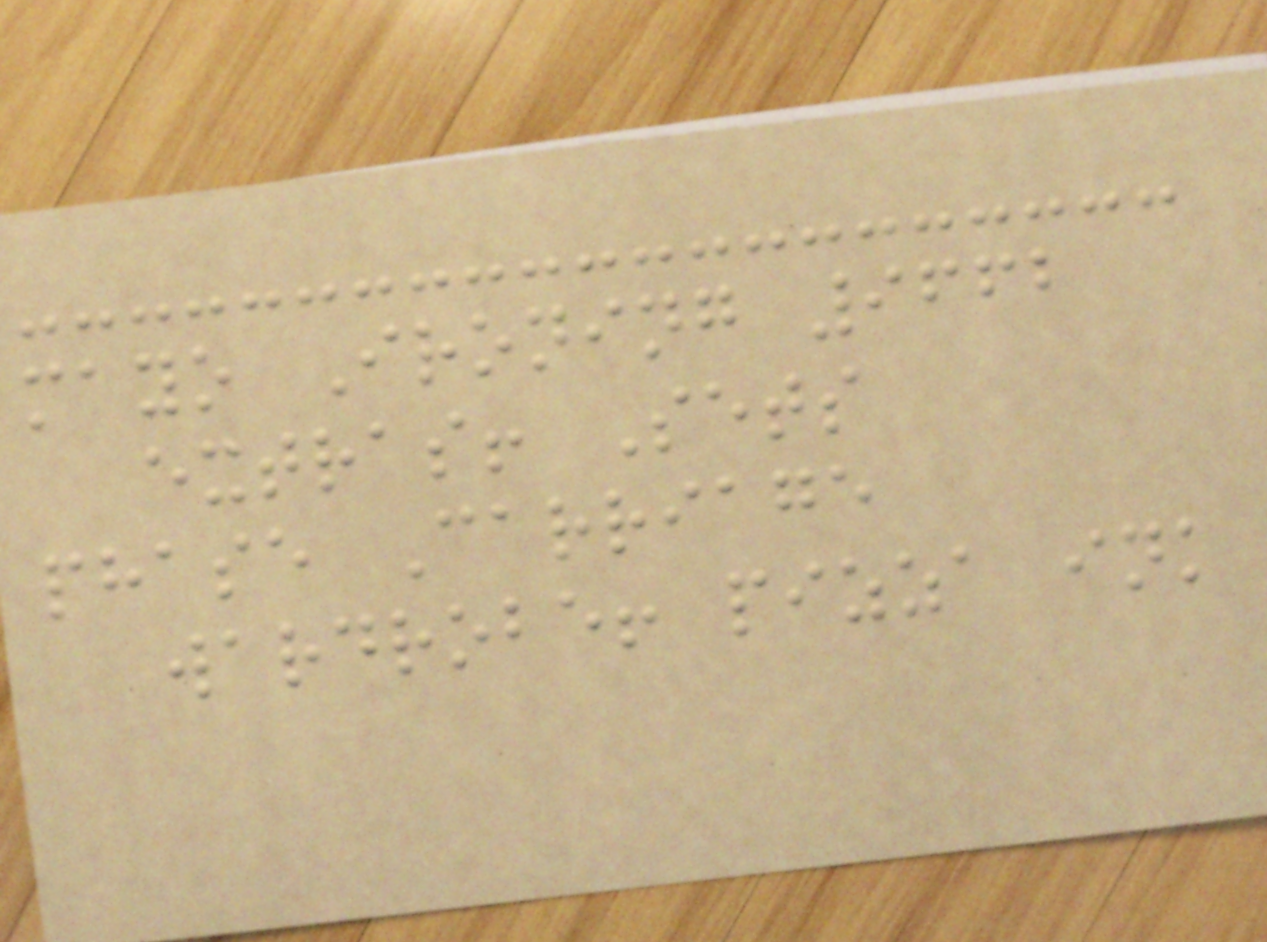mayo Ironing 9662
extras! Sets
phase Carriage
wardrobe! pizza ink
